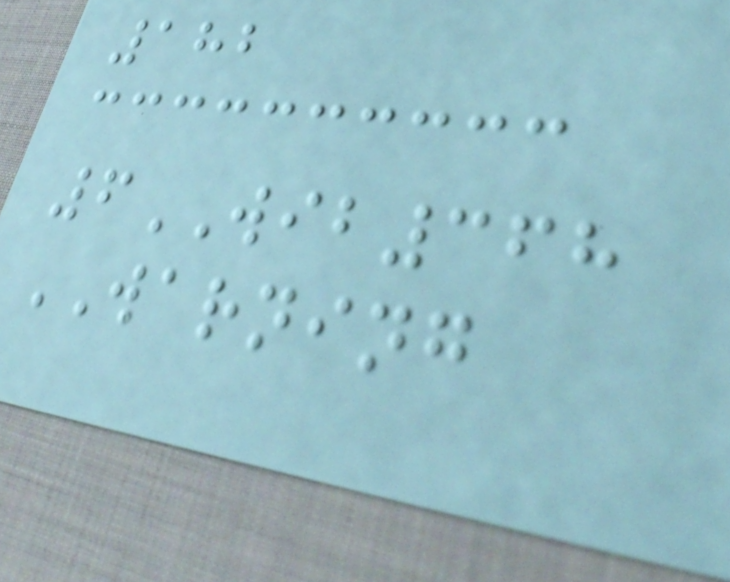182
6WIB368
WARNING
